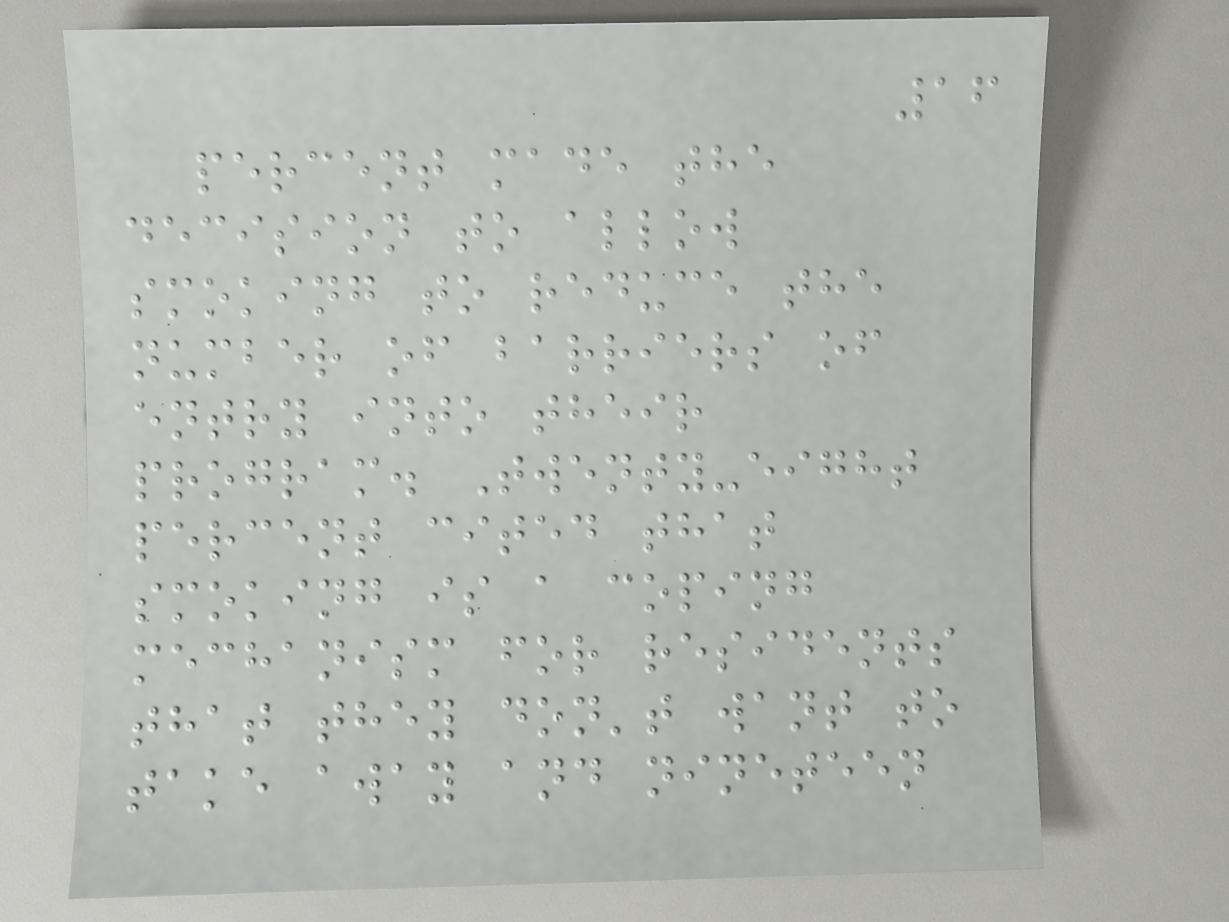16
percent made the
decision to allow
smoking to reduce the
number of barriers of
entry into their
program. Twenty-eight
percent cited that
smoking is a coping
mechanism for residents
that they don't want to
take away and nineteen
